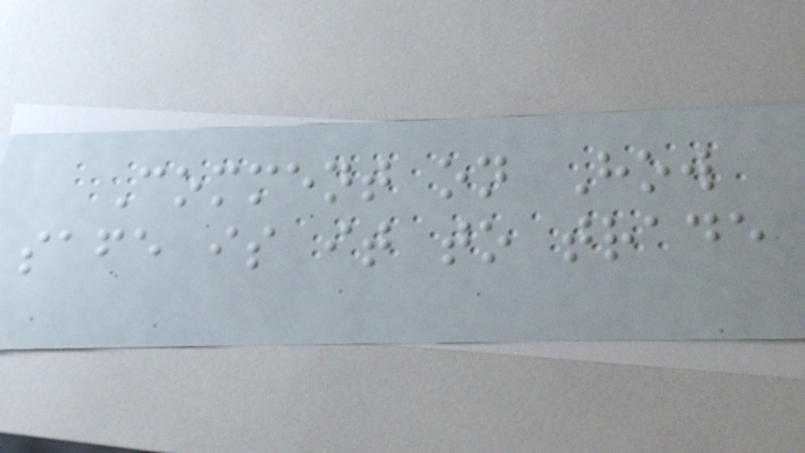Comment on How
safe is it to trade
